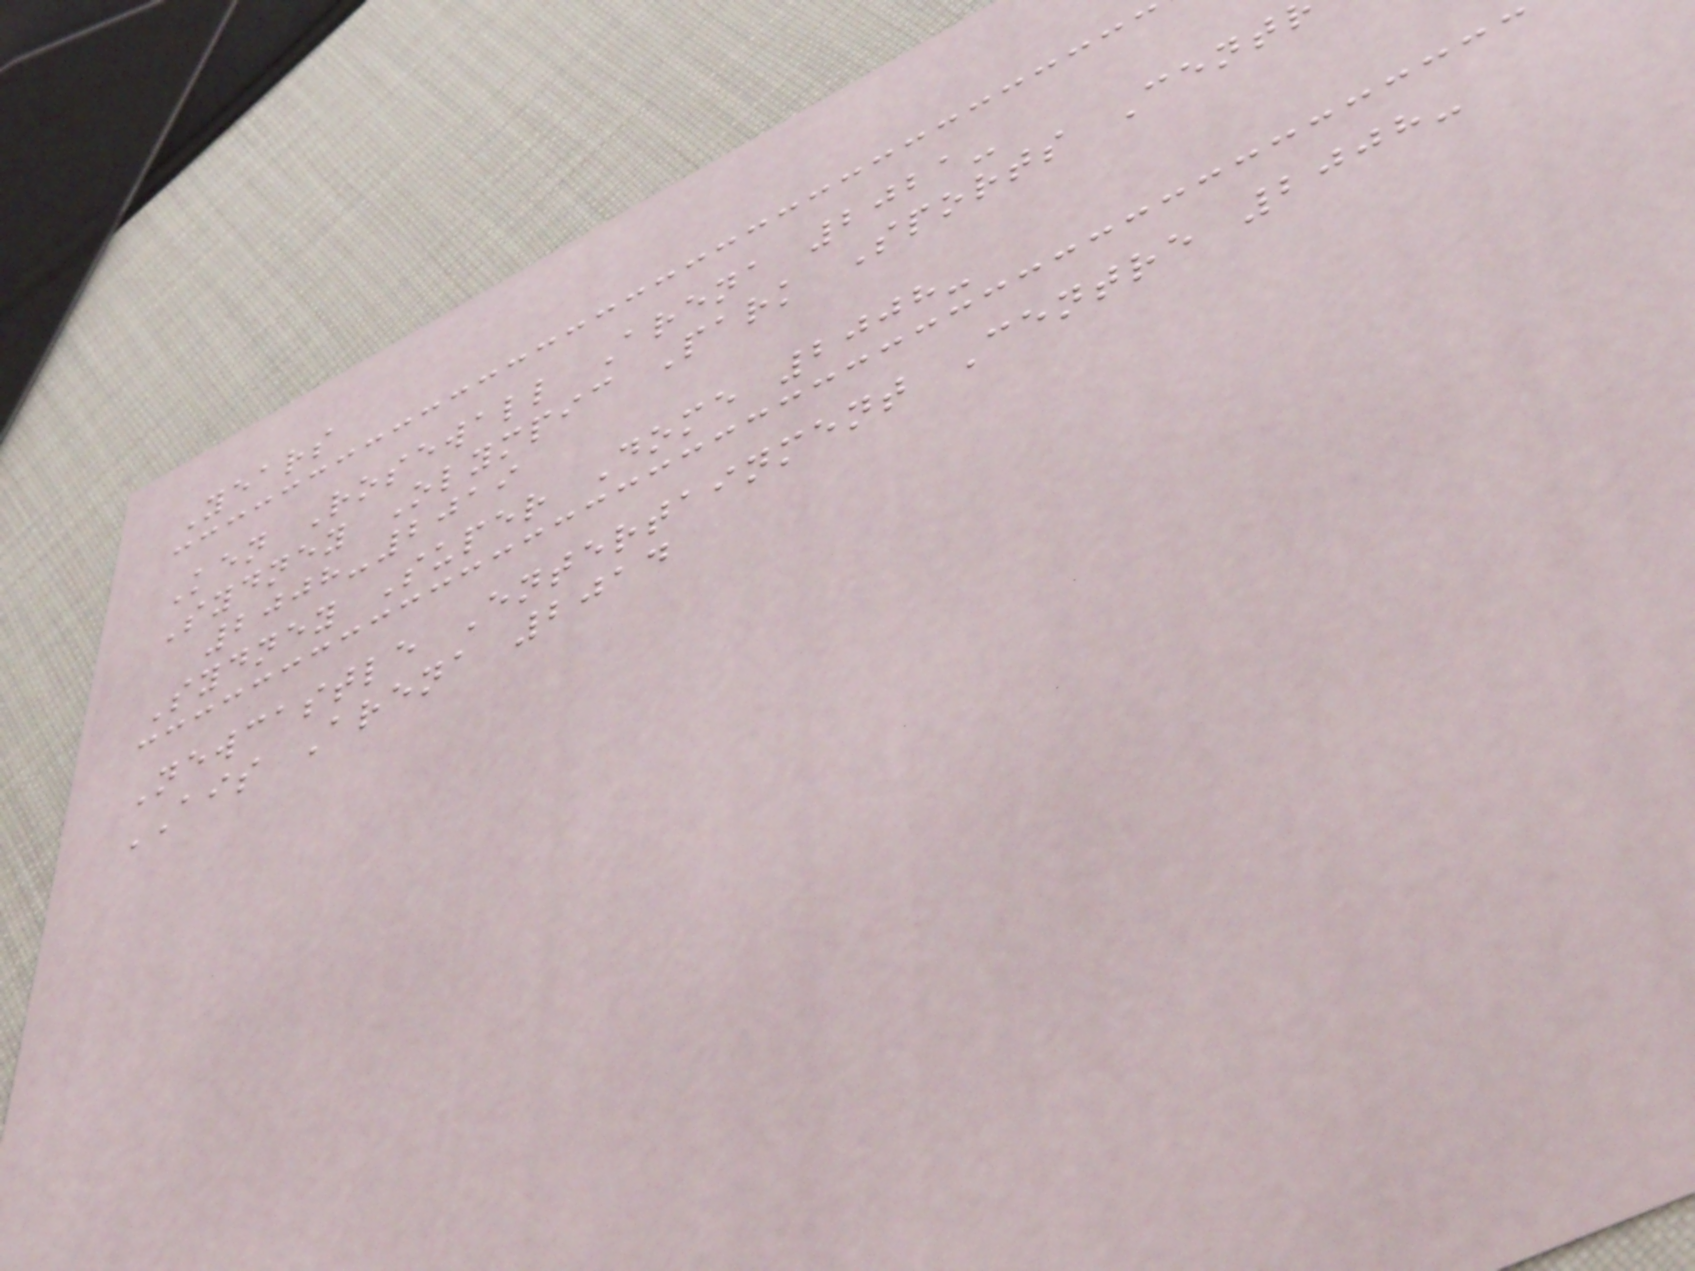Years
Ken Rosewall Arena 2021-
Sydney Olympic Park Sports Cent
2008-2019
Sydney Super Dome 2008-
Newcastle Entertainment Centre 2008-
AIS Arena 2014
